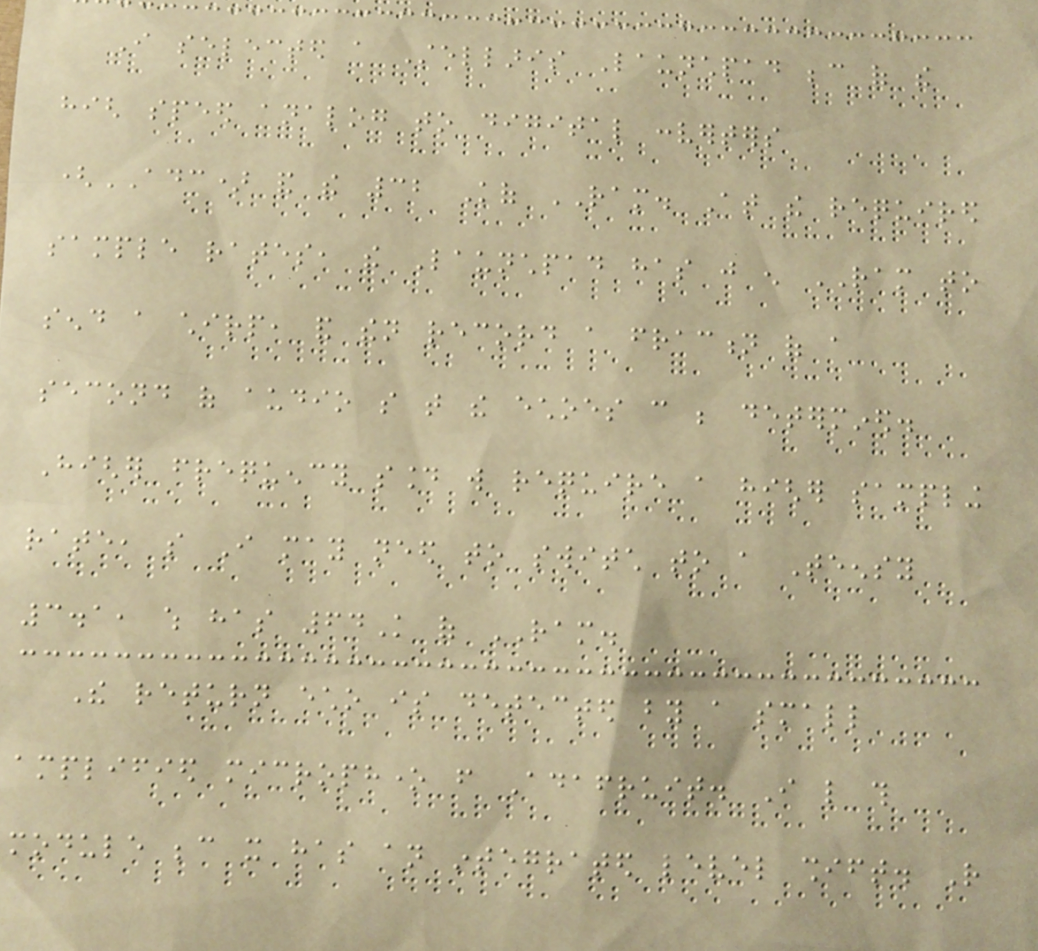I selected a Stellaris Launchpad because of the
high speed analog to digital converters
(ADC) and the 32 Kof RAM. At the required
sample rates, the Launchpad has just enough RAM to
send a chirp, and then record a fraction of a
second of audio so that the echoes can be determined.
Higher frequency sound will require a higher sampling
rate, so I may need to switch to a Teensy
3.1, which has 64K of RAM.
The return echo is detected by a small
amplified microphone from Adafruit. I like this
module because it has an integrated level shift. Rather
